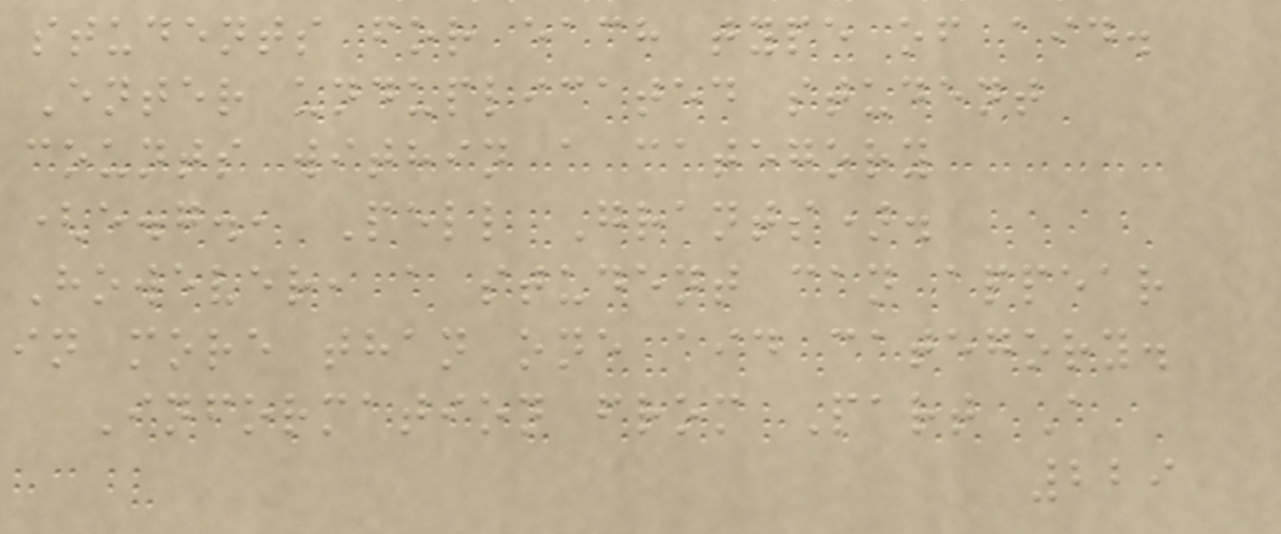students for each type of aid.
Enter unduplicated student
counts within a category
(e.g., Pell Grants).
However, a student can appear
in more than one aid category.
Information from Part A
229
